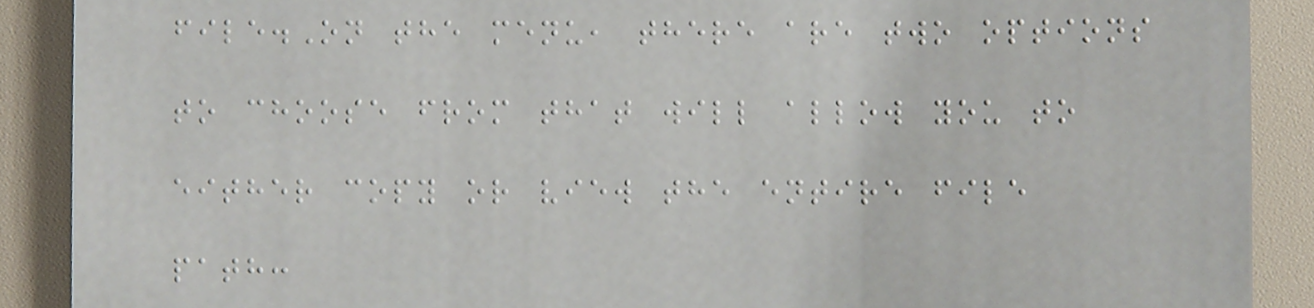file.On the menu, there are two options
to choose from that will allow you to
either copy or view the entire file
path:
